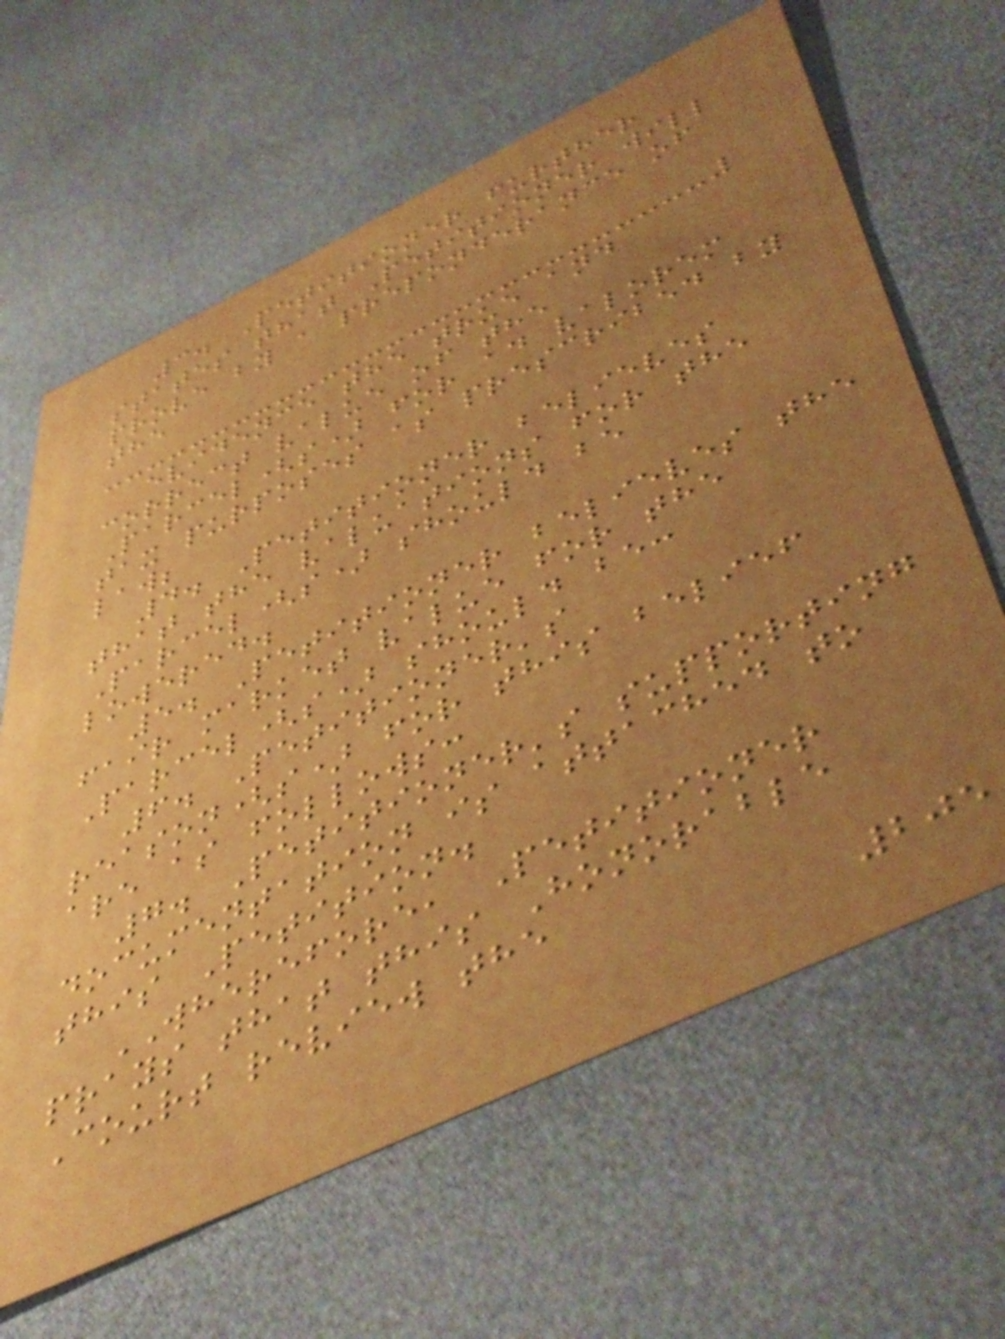3. Petitioner further
states that Petitioner will
prove by a preponderance of
the
evidence the true and
correct value of the
Parcel(s) for ad valorem
tax purposes as prescribed by
law;
4. Petitioner believes
that the valuations for the
Parcel(s) should be
lowered.
5. Petitioner believes the
fair market value for the
Parcel(s) should be:
6. Petitioner's
reason(s) for this belief
are as follows:
7. Petitioner's supporting
documentation is attached to
this Petition.
WHEREFORE, Petitioner
prays that this Honorable
Court review the
205
